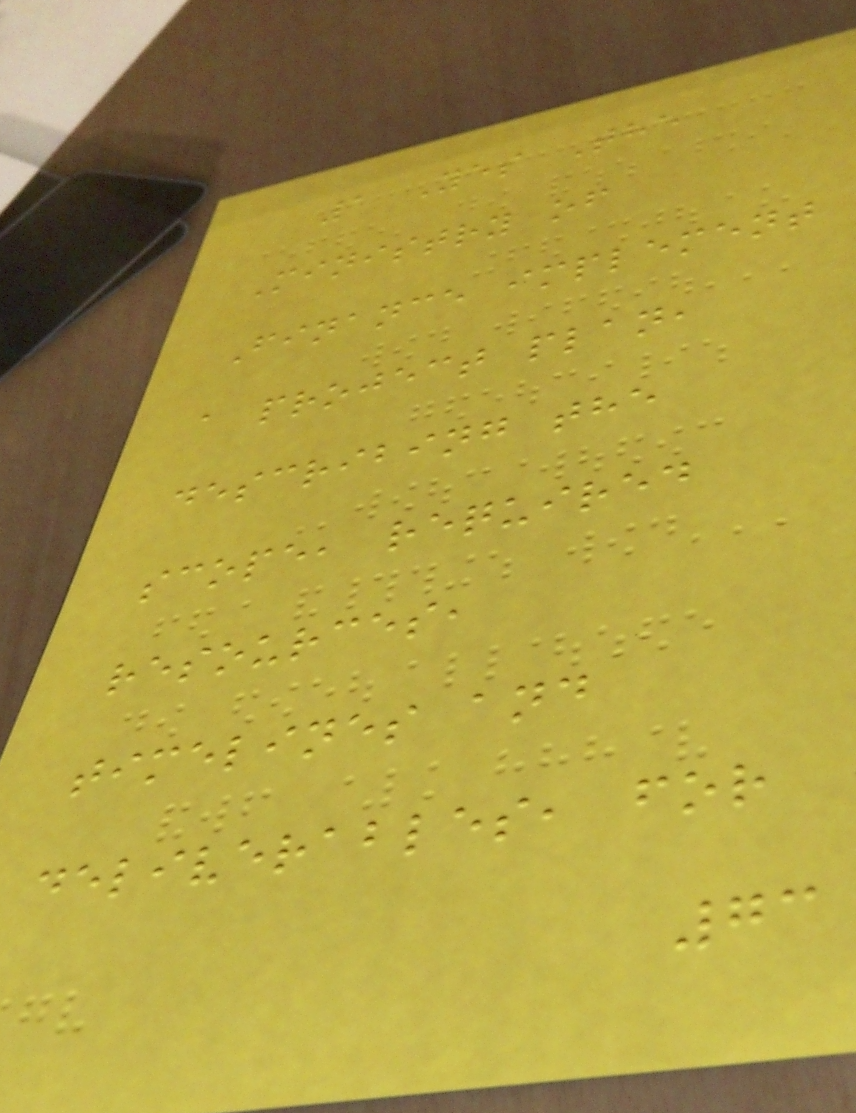1 Yes The
Ministry of
Finance implement
a project plan,
describing the
scope, required
resources,
timelines and
deliverables, for
73
